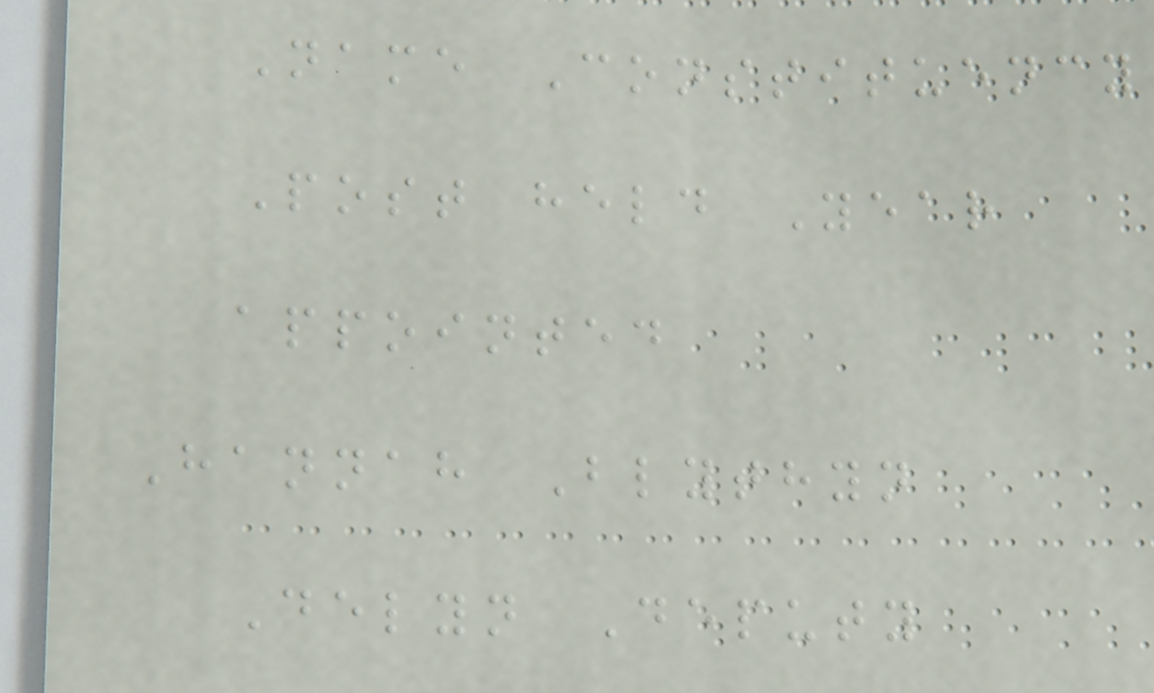Name Constituency
Post held Year
appointed
Hannah Blythyn
Delyn Deputy
